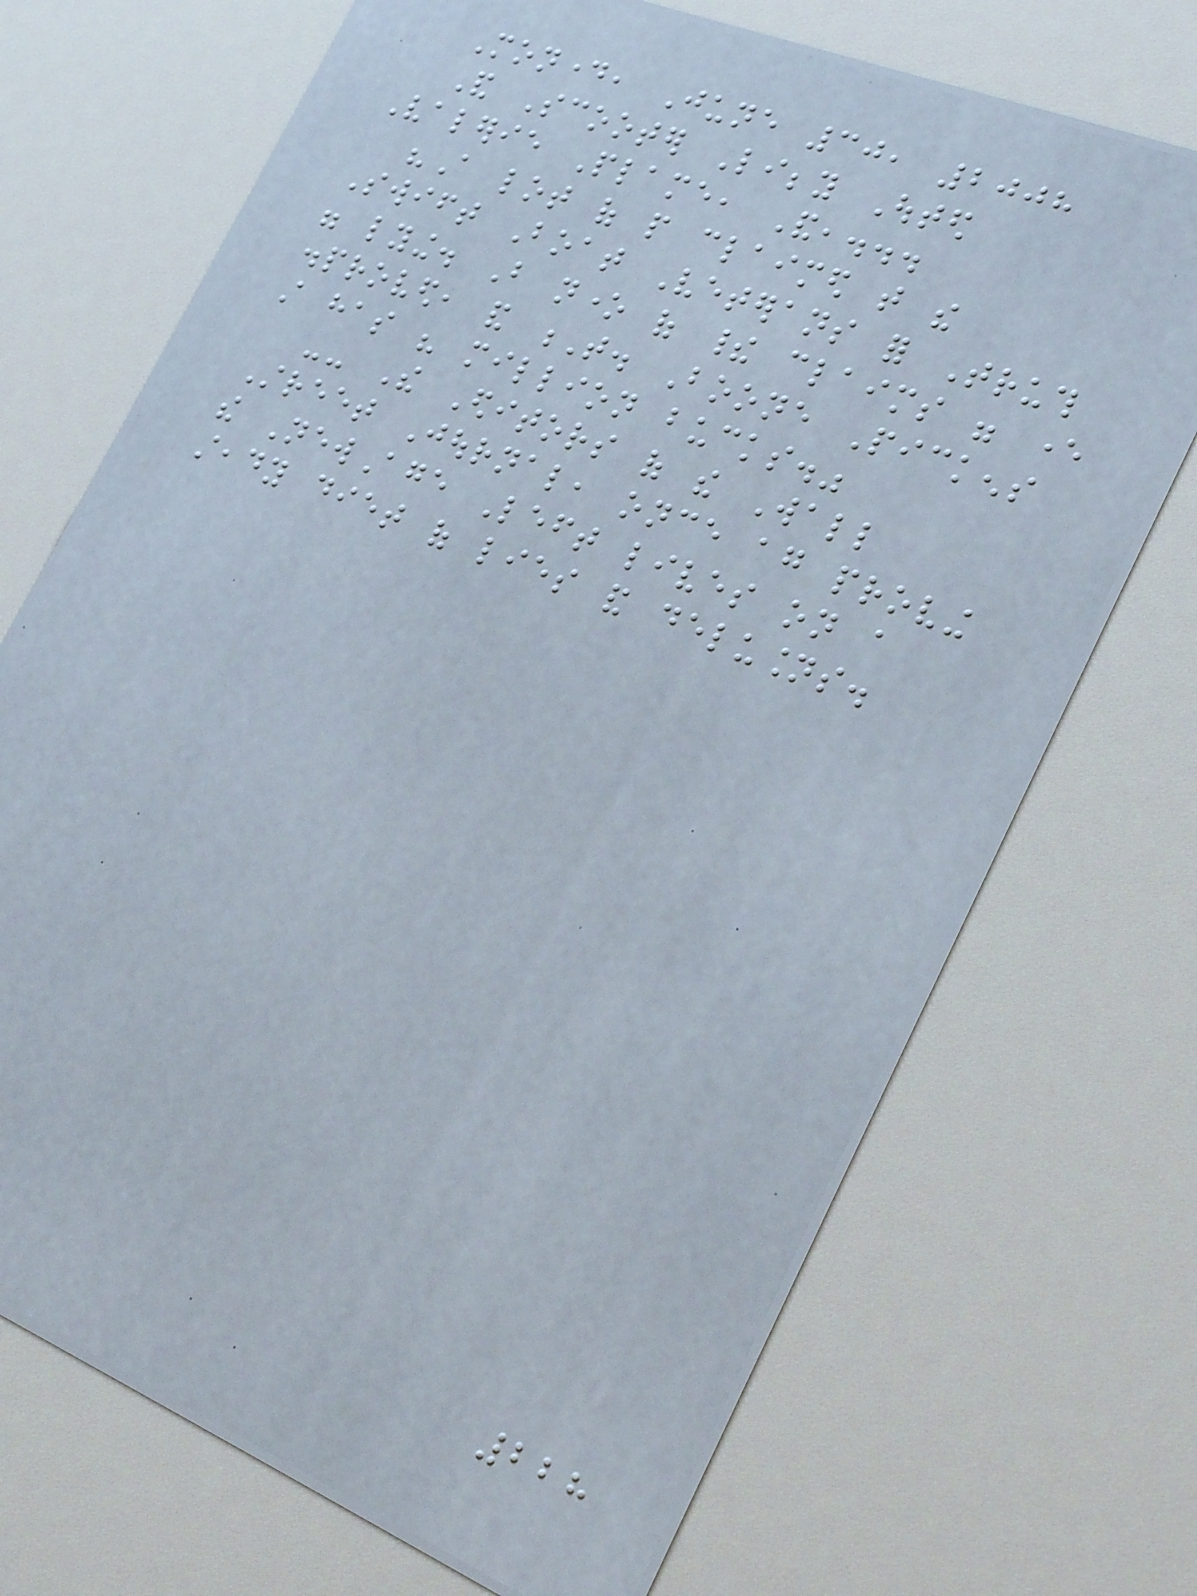Monday, June 30, 2008
And Scooter Libby Outed
Valerie Plame, And,...
"A lot of people claimed that the
Swift Boat Veterans for Truth
were lying. But none of their claims were ever
disproved, and T. Boone Pickens
still has his million bucks."
-- The Editors of the Wall
Street Journal, once again proving
the NewAge Left lives on a
steady diet of lies and delusions.
228
